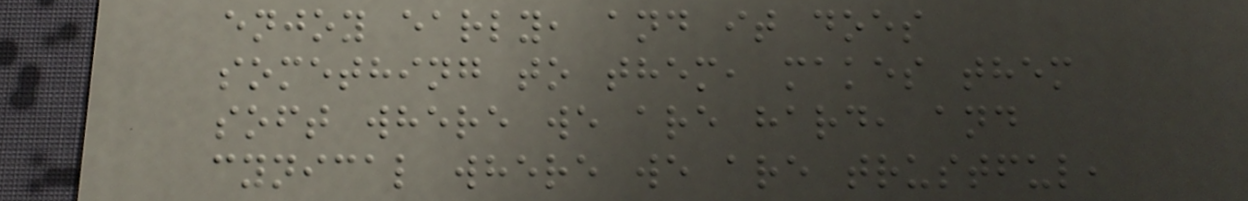enjoy early, and it does
something to them, makes them
soft where we are hard, and
cynical where we are trustful,
